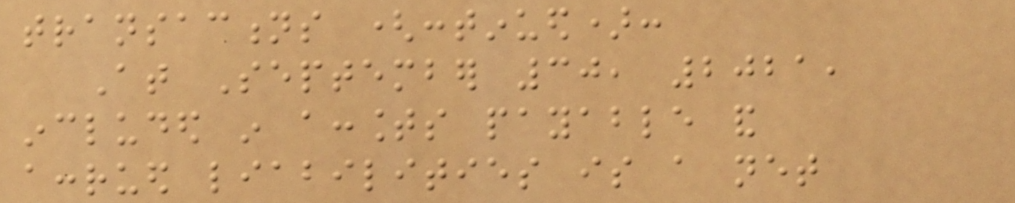transactions (continued):
At September 30, 2021,
included in accounts payable and
accrued liabilities is a net
